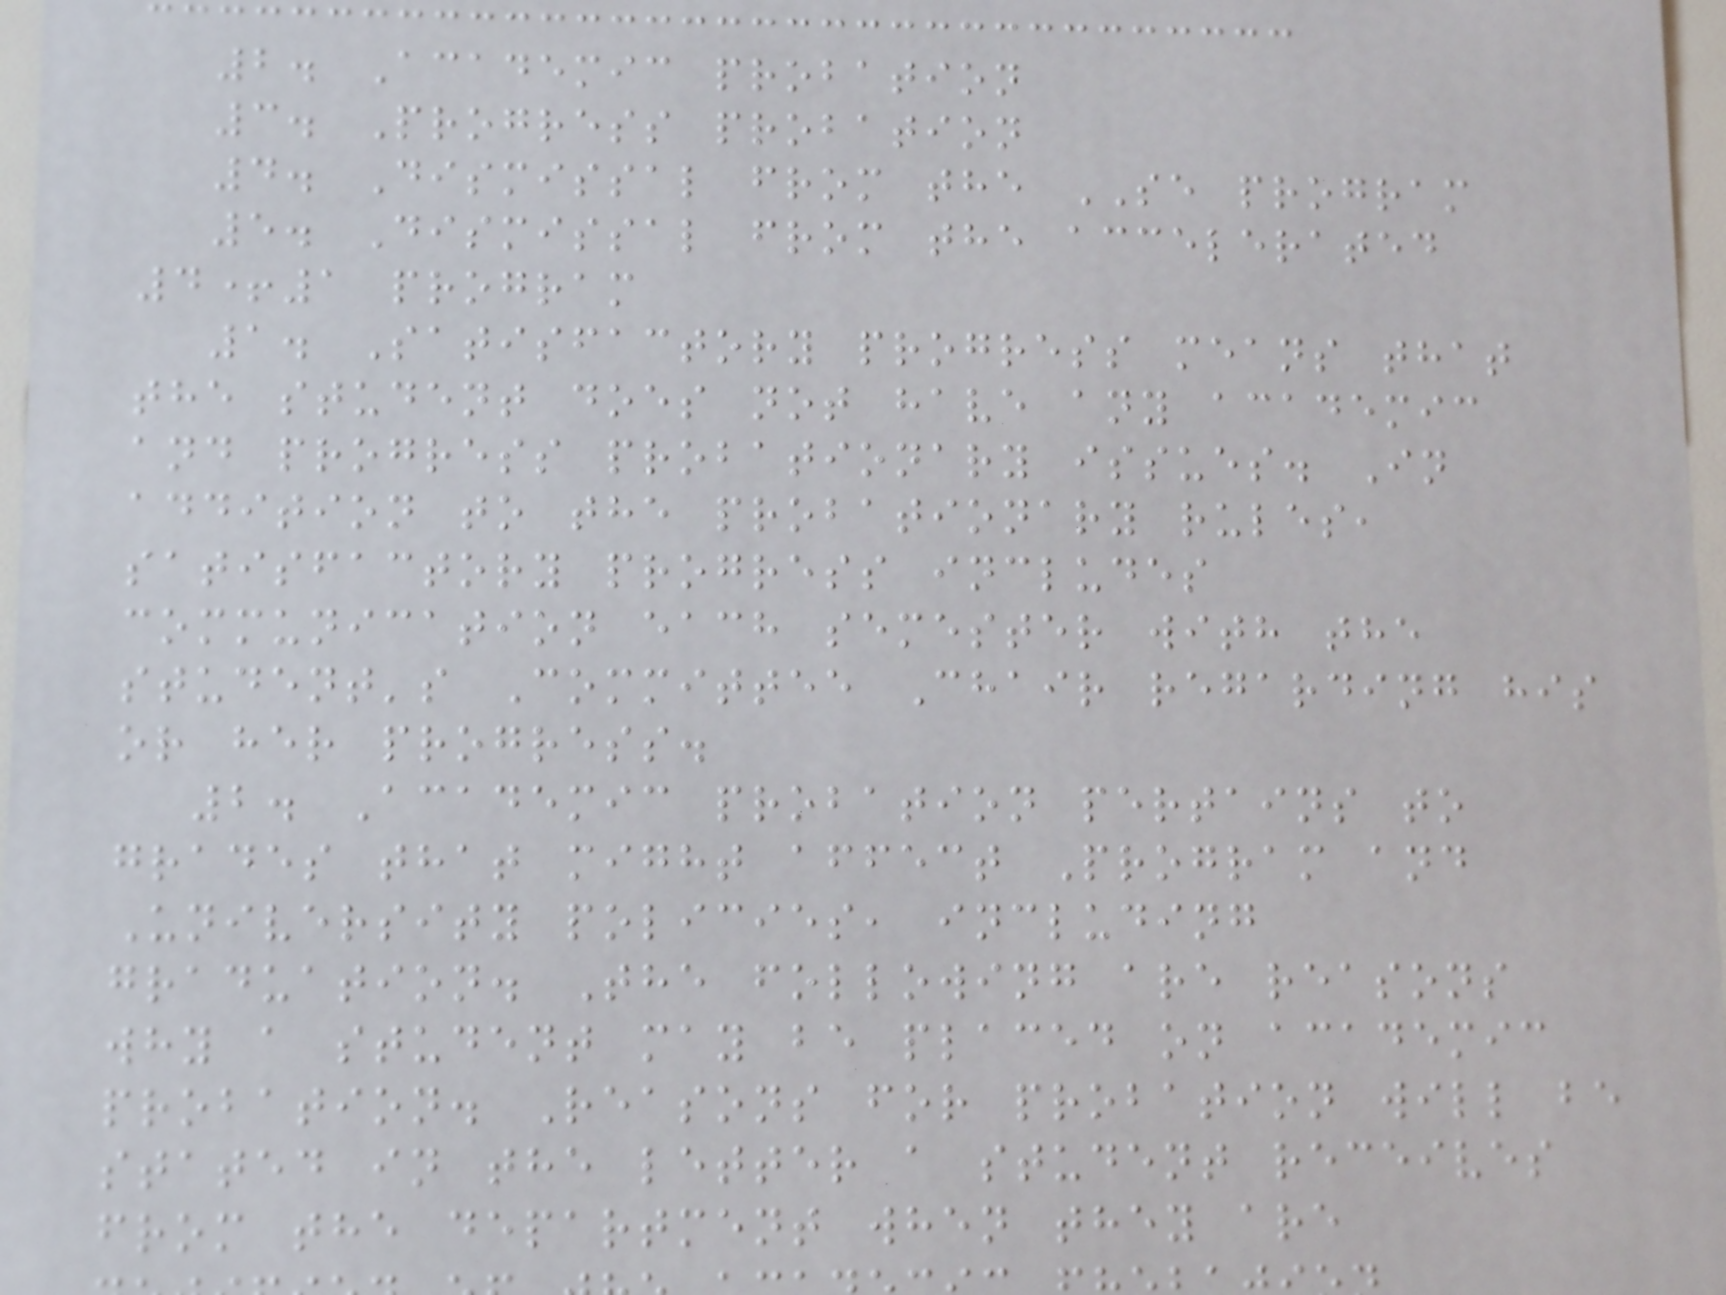2. Academic probation
3. Progress probation
4. Dismissal from the SE program
5. Dismissal from the accelerated
4+1 program
1. Satisfactory progress means that
the student does not have any academic
and progress probationary issues. In
addition to the probationary rules,
satisfactory progress includes
communication each semester with the
student's Committee Chair regarding his
or her progress.
2. Academic probation pertains to
grades that might affect Program and
University policies, including
graduation. The following are reasons
why a student may be placed on academic
probation. Reasons for probation will be
stated in the letter a student receives
from the department when they are
